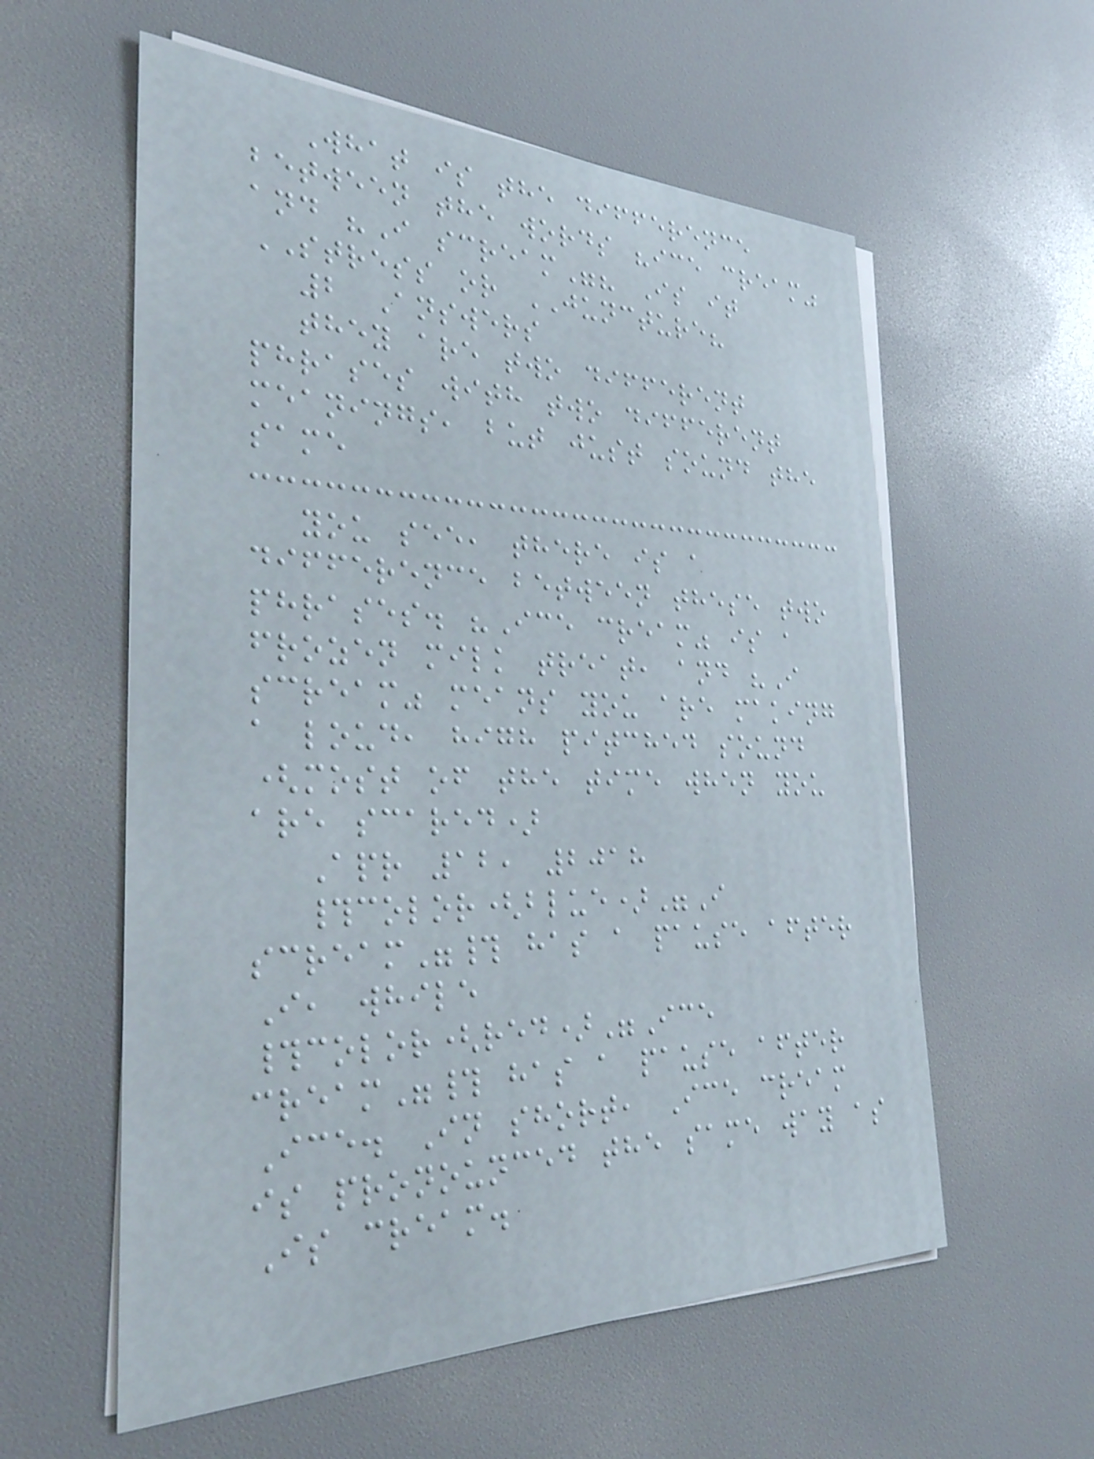What is the difference
between the words "ice cream"
and "I scream"? Is it
STRESS or JUNCTURE?
2 Answers
they are two different
phrases with two different
meanings, but just sound the
same
you see, there is a
difference between these two
phrases. "Ice cream" is a
frozen milk treat, and "I
scream" means you are making
a loud, high pitched sound
(most of the time when you
are scared)
Apr 12, 2018
#color(blue)"I
scream"# has a pause after
I, while
#color(red)"Ice
cream"# has a pause after
Ice. In short, Ice cream
is pronounced the same way as
Is cream.
